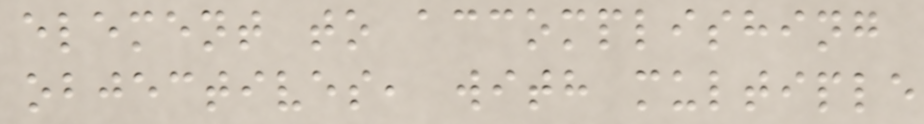element to accomplishing
objectives, with multiple
